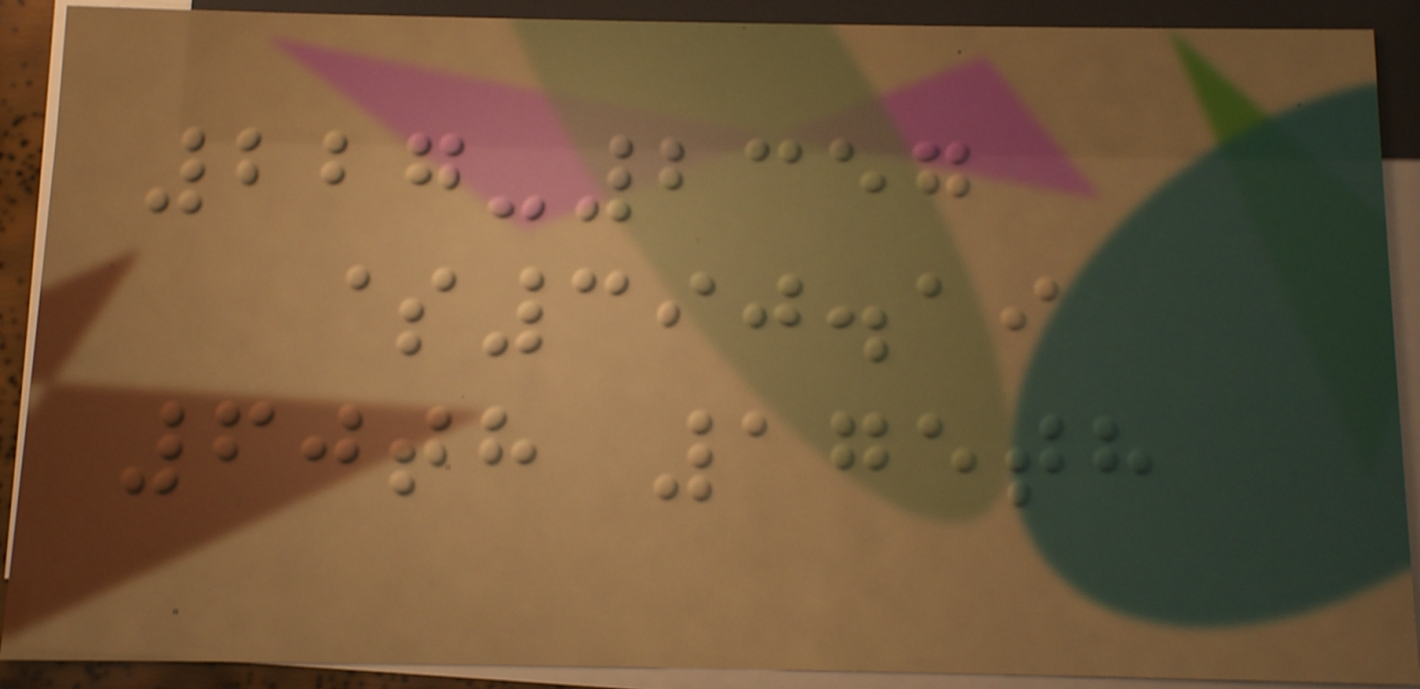227-2357
$390.19
60th 175th
